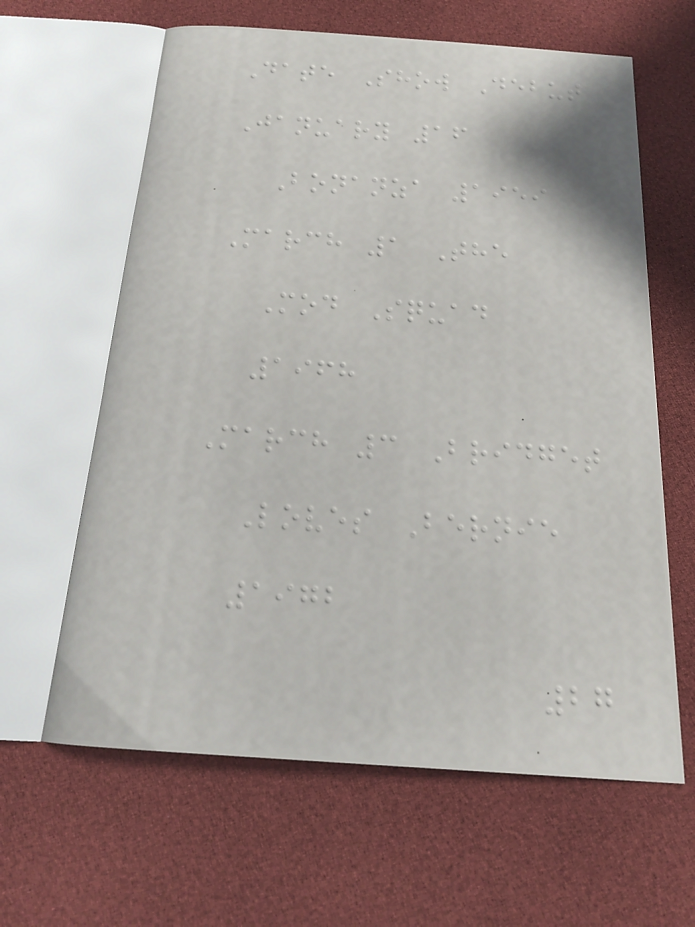Date Show Debut
January 16
Bonanza 1959
March 1 The
Mod Squad
1968
March 3 Bridget
Loves Bernie
1972
27
